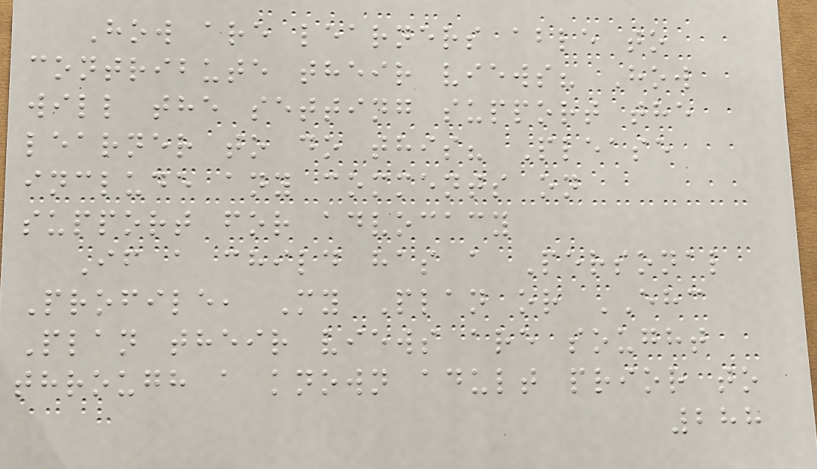How are learners able to
contribute their views? How
will the setting support the
learner to do this? Please
include any comments on
support for advocacy
If a child has a Personal
Profile, My Plan or EHC
Plan their views are sought
through a known adult prior to
288
